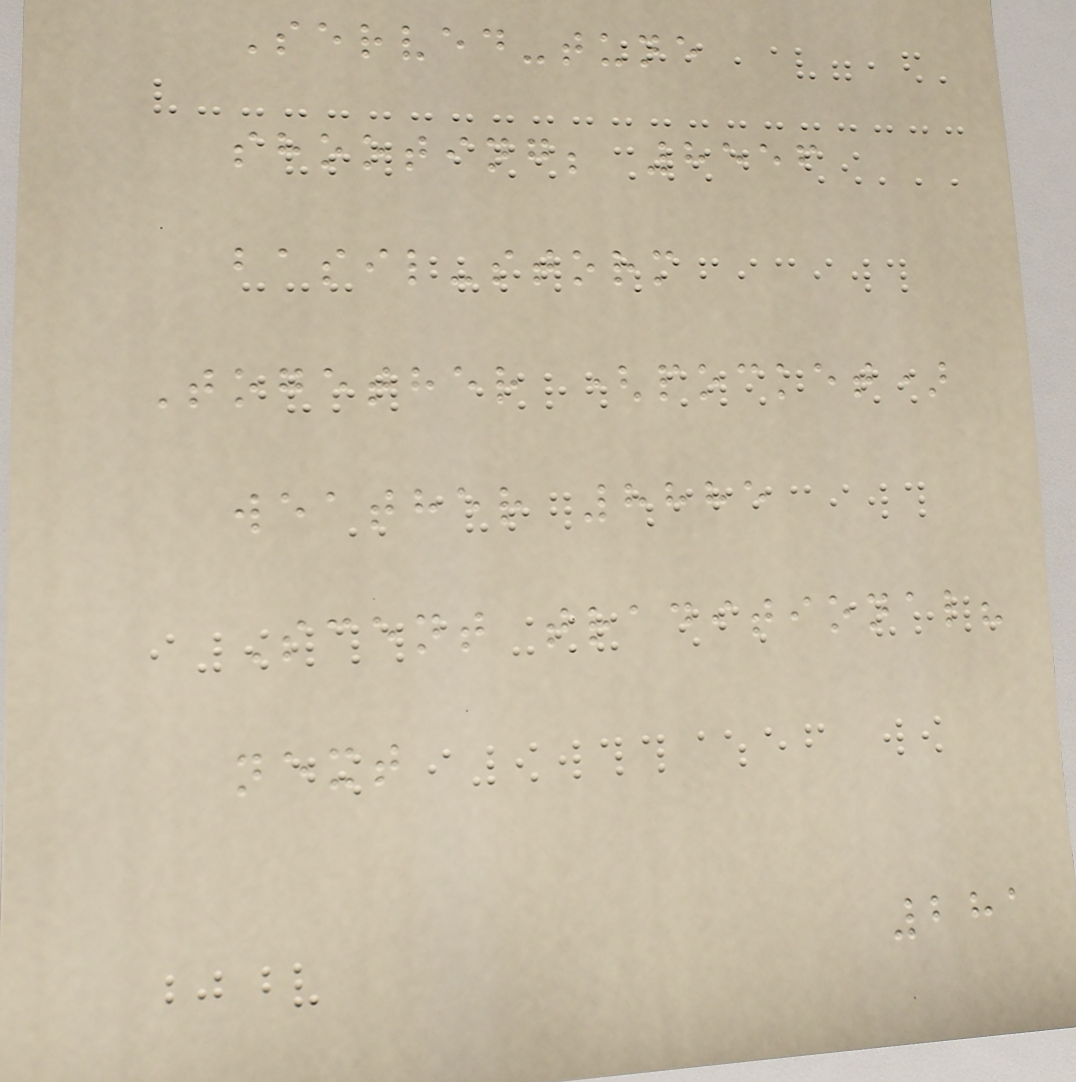Served-tune
shooting; 8556
basil-storm
Together (pocket)
weather 8885
Scent traditional?
next
281
